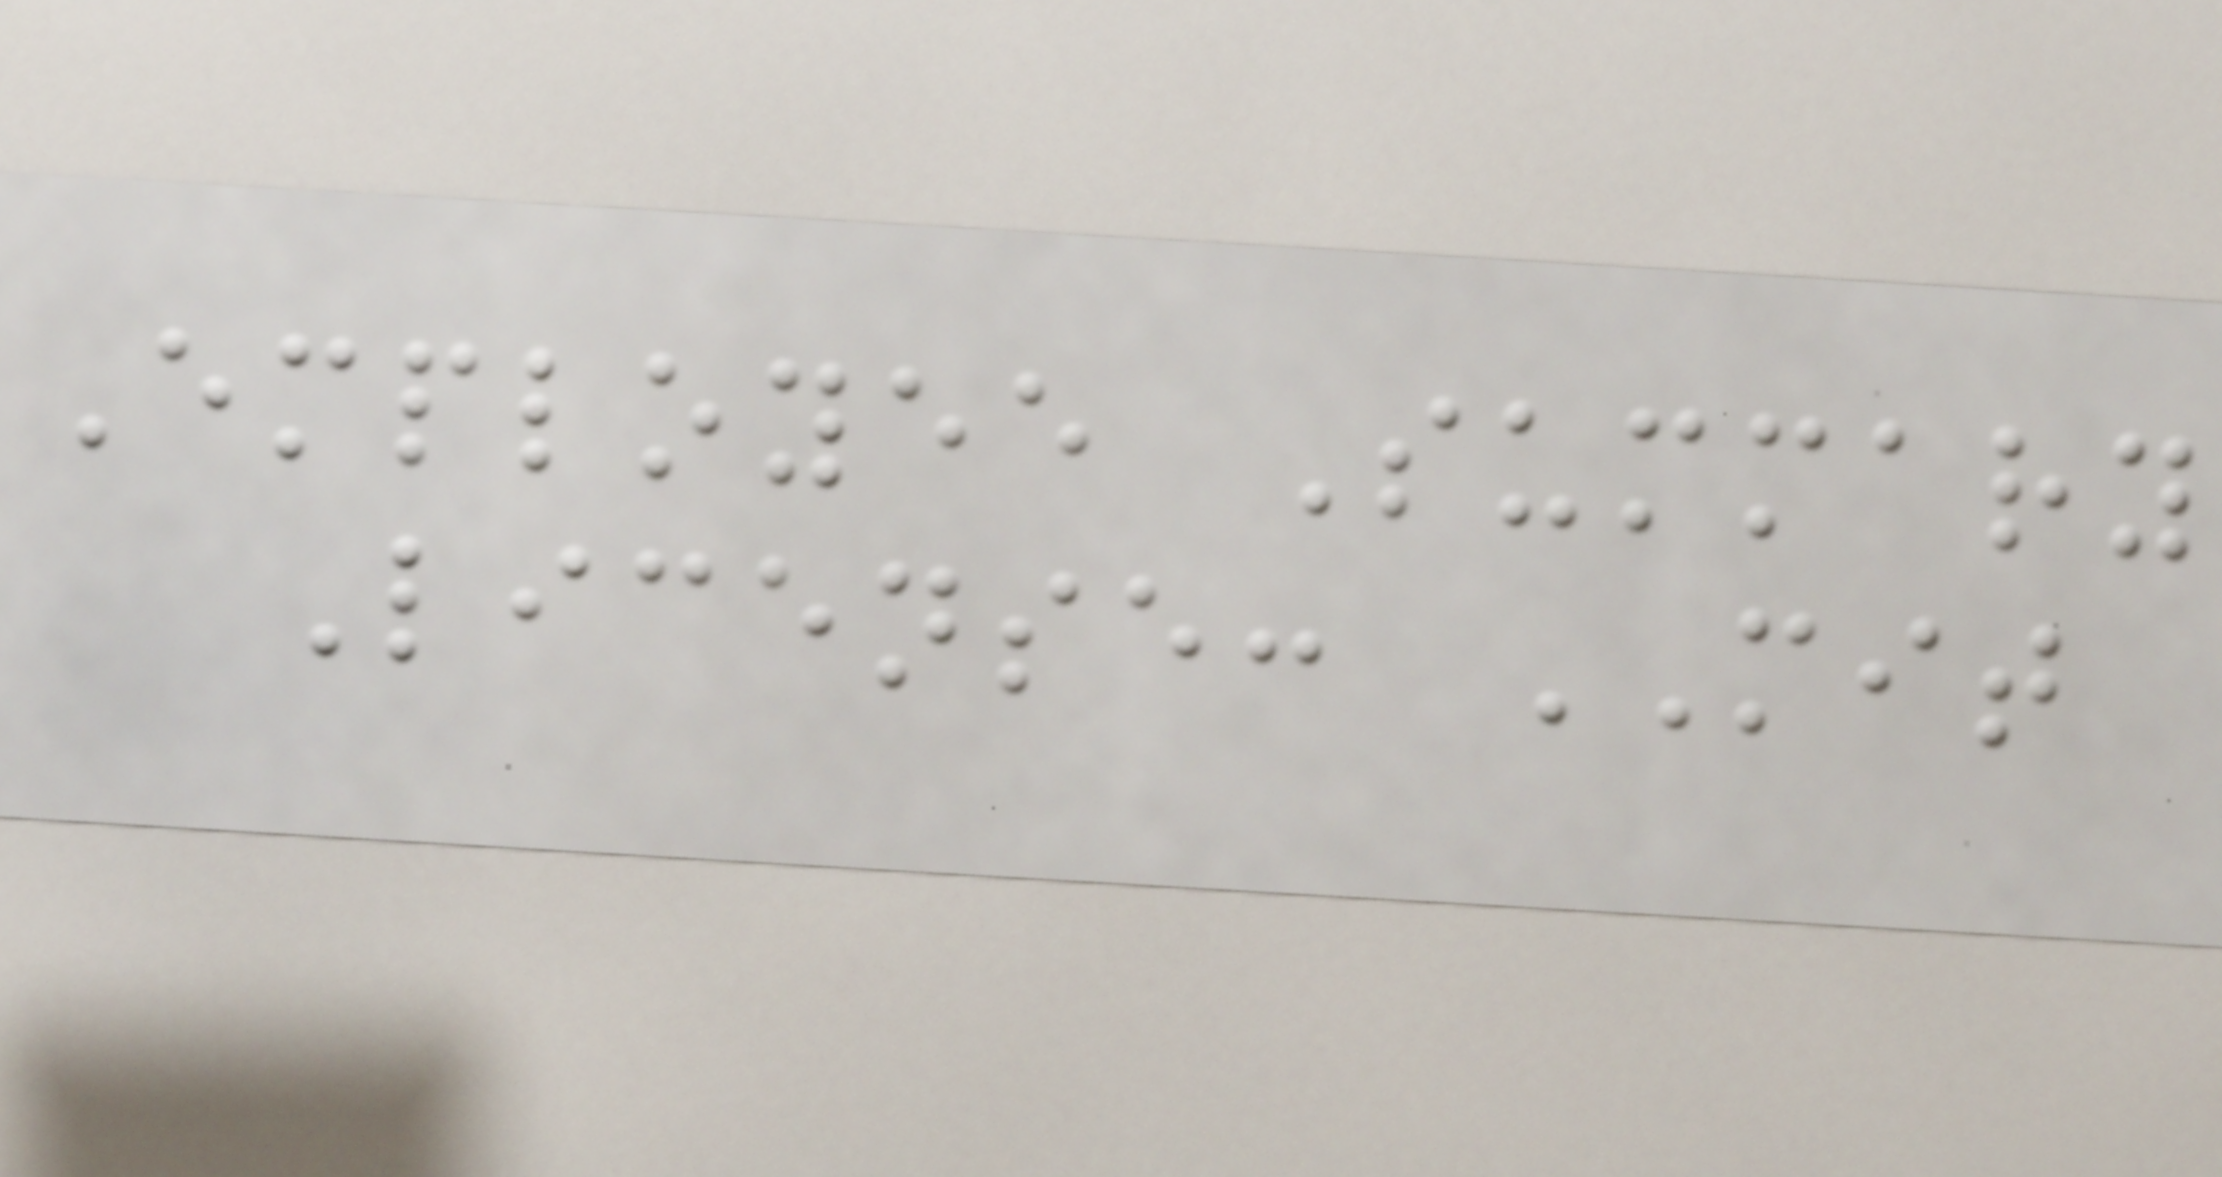Employee Summary
License: MIT
